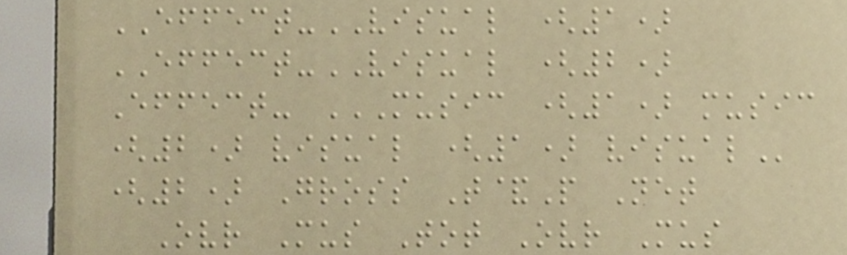EFFECT-VISUAL (1)
EFFECT-VISUAL (2)
Effect- MUSIC (1) MUSIC
(2) VISUAL (1) VISUAL
(2) Gross T&P Net
Ovr Mus Tot Ovr Mus
